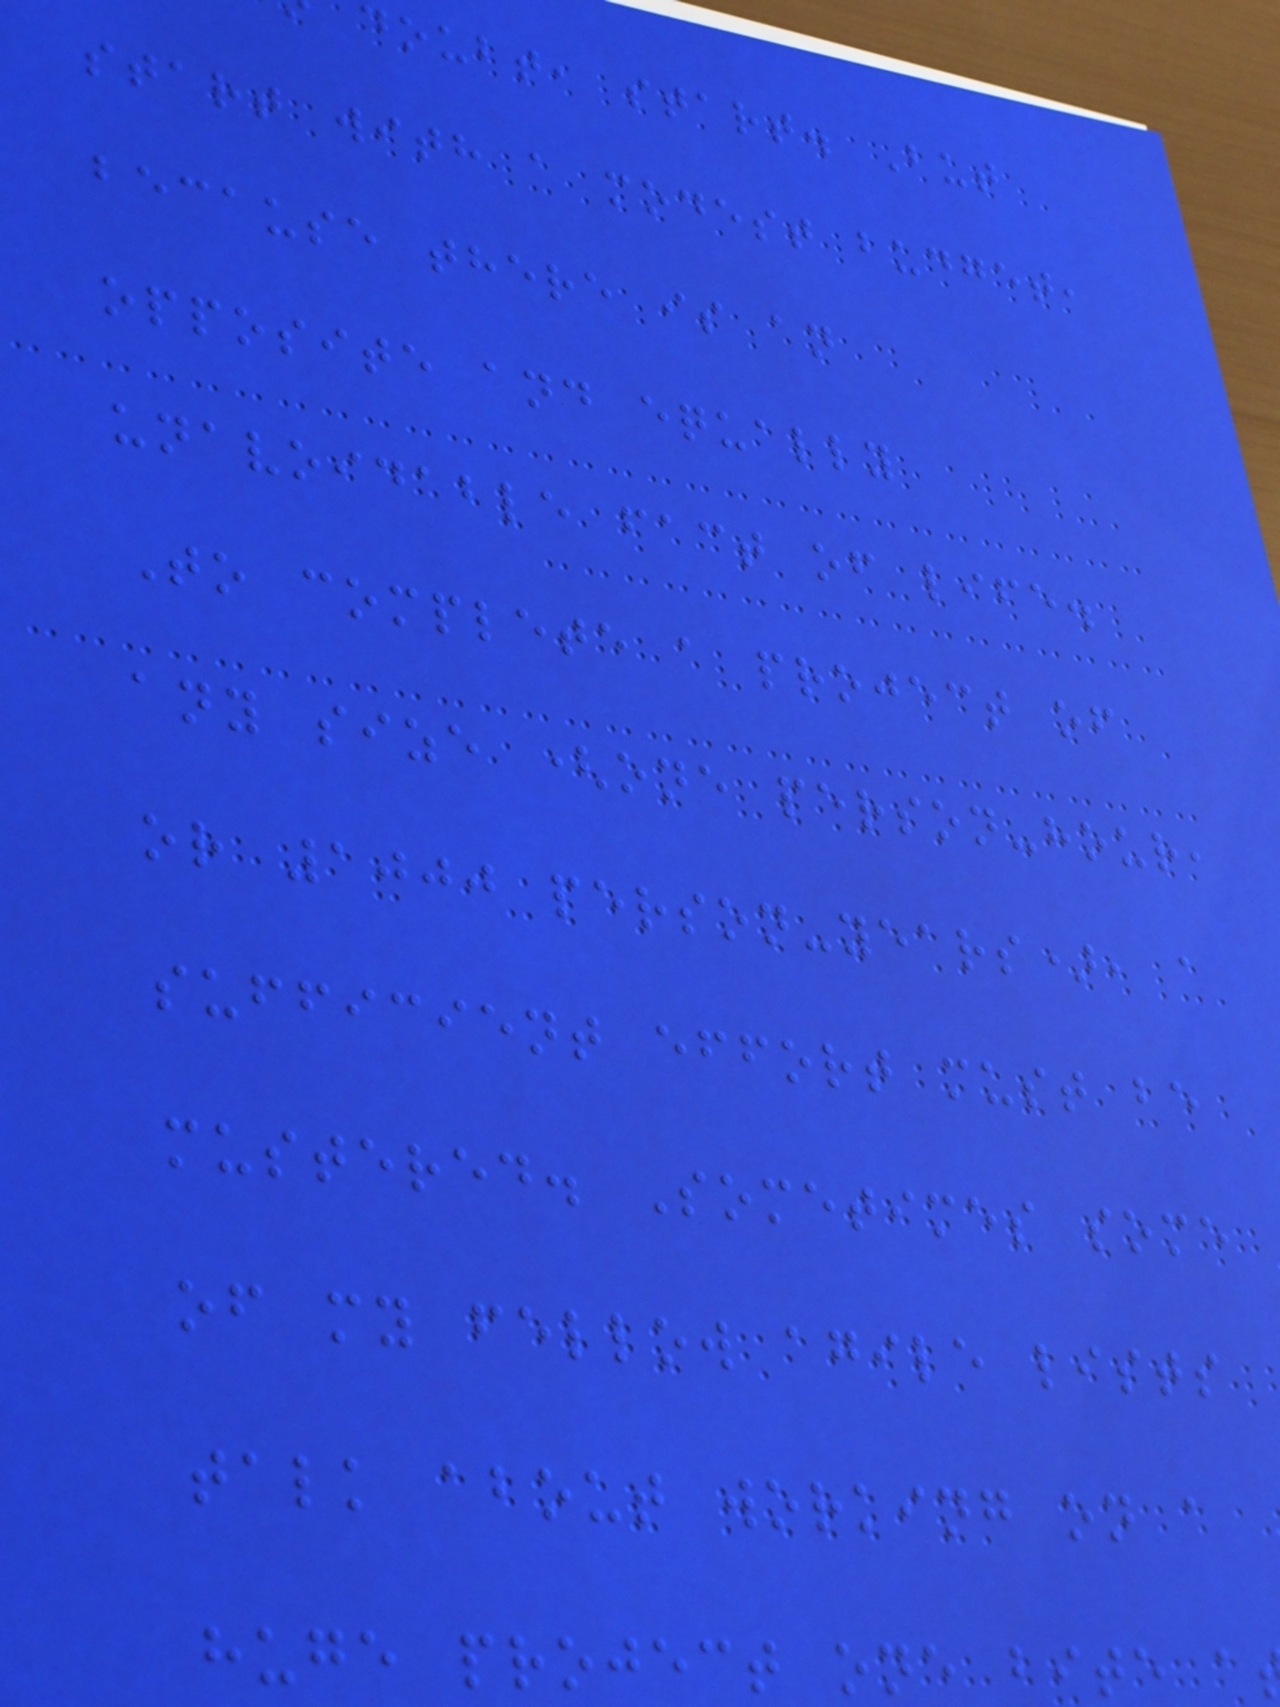doubt, start. But
start with a modest budget,
because there is an
opposite and equally
unavoidable fact of life.
To complete a project of
any size (one person-hour,
or 1000 person-years), a
sufficient effort must be
mustered. Sometimes some
of my fellow agile lists
talk about working on a
huge project one bite a
